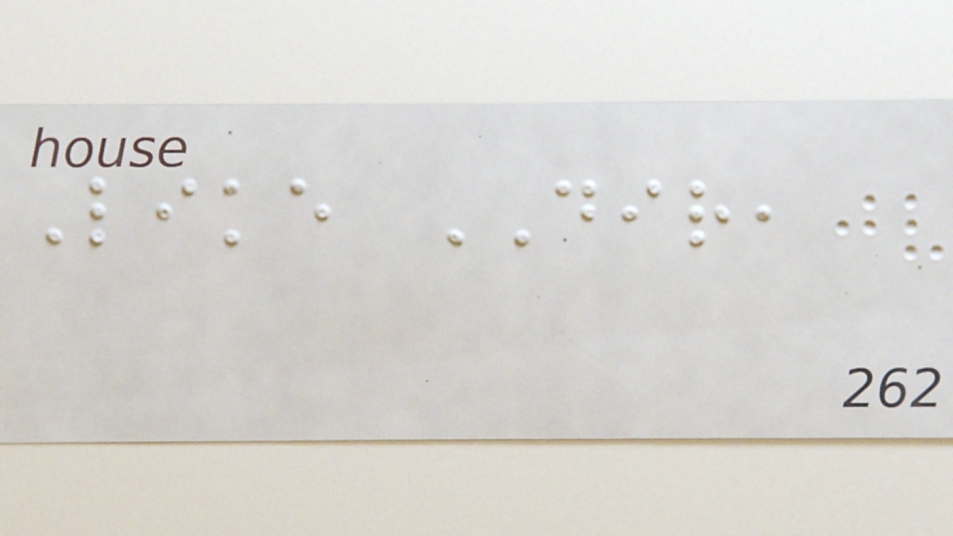Like DIR,
